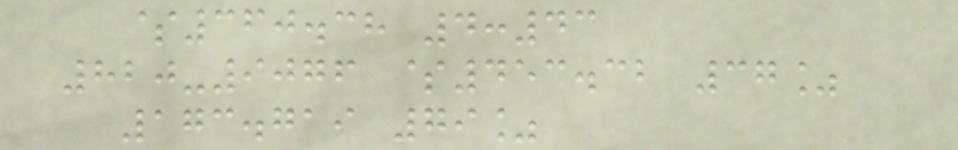$360.38 4:43
820-9076 $453.32 37%
173.719 79%
